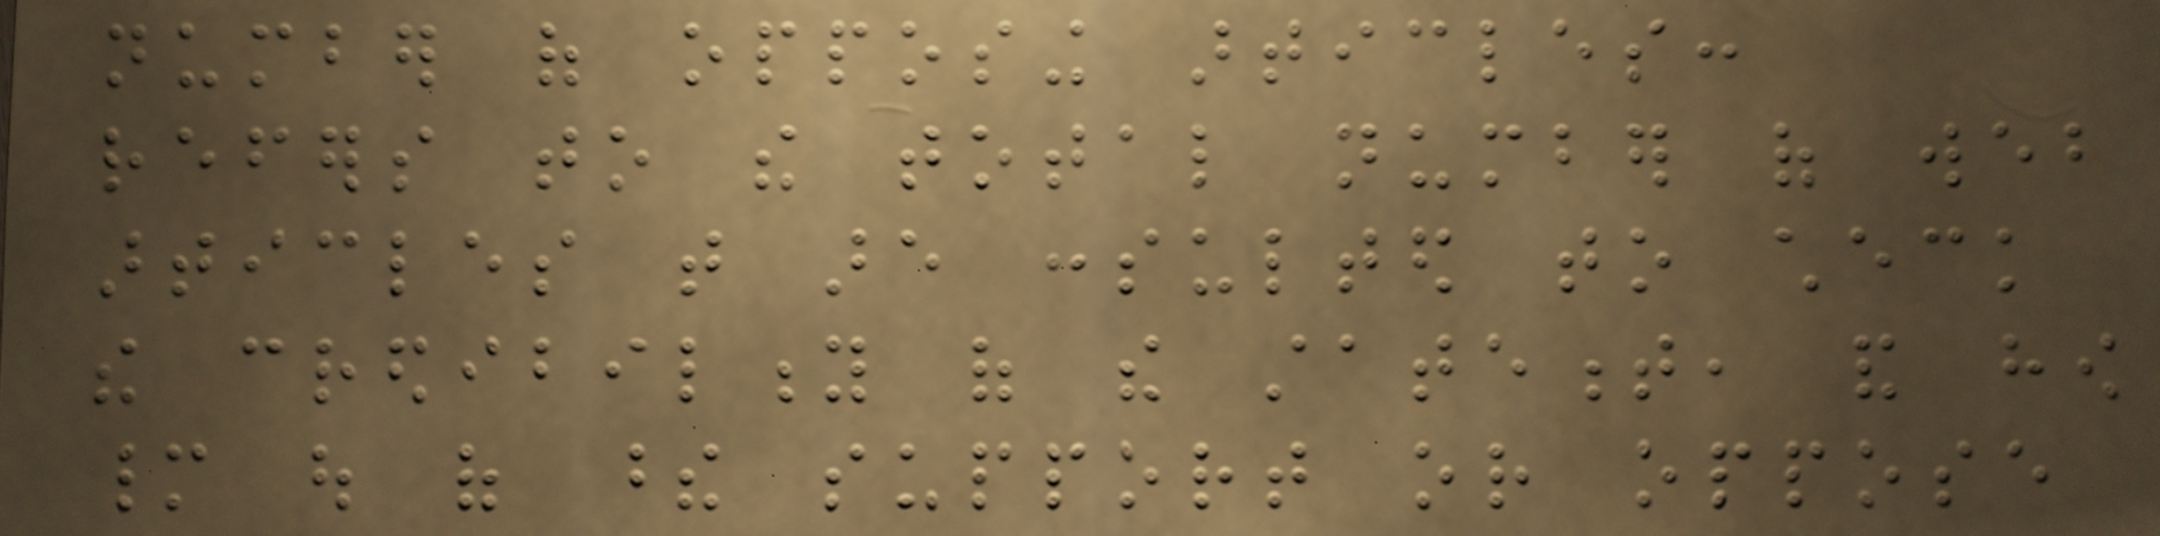number of opposing articles:
refers to the total number of web
articles that are consulted to check
the credibility of the statement, and how
many out of these support or oppose
